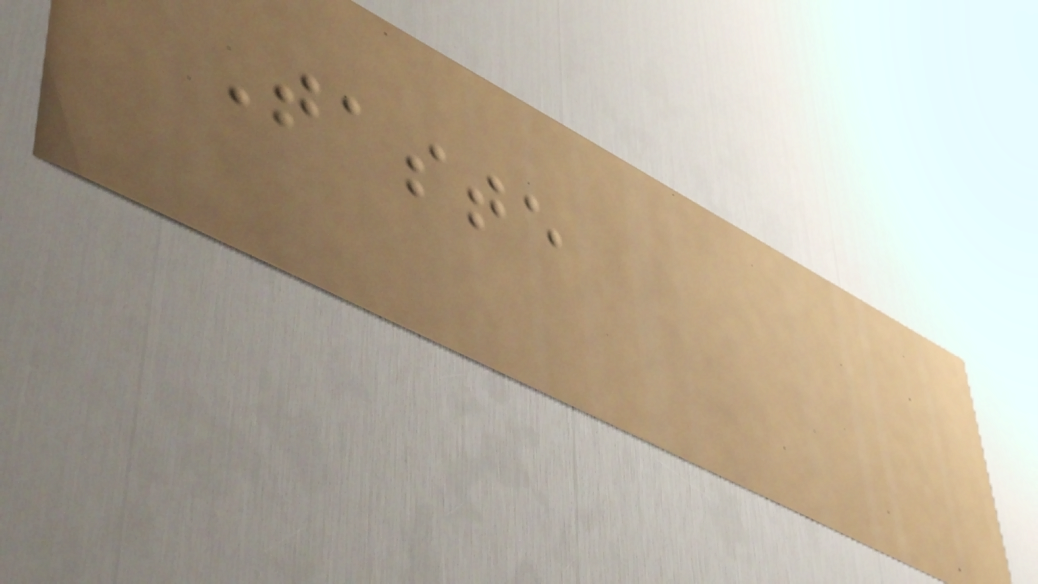Taste
